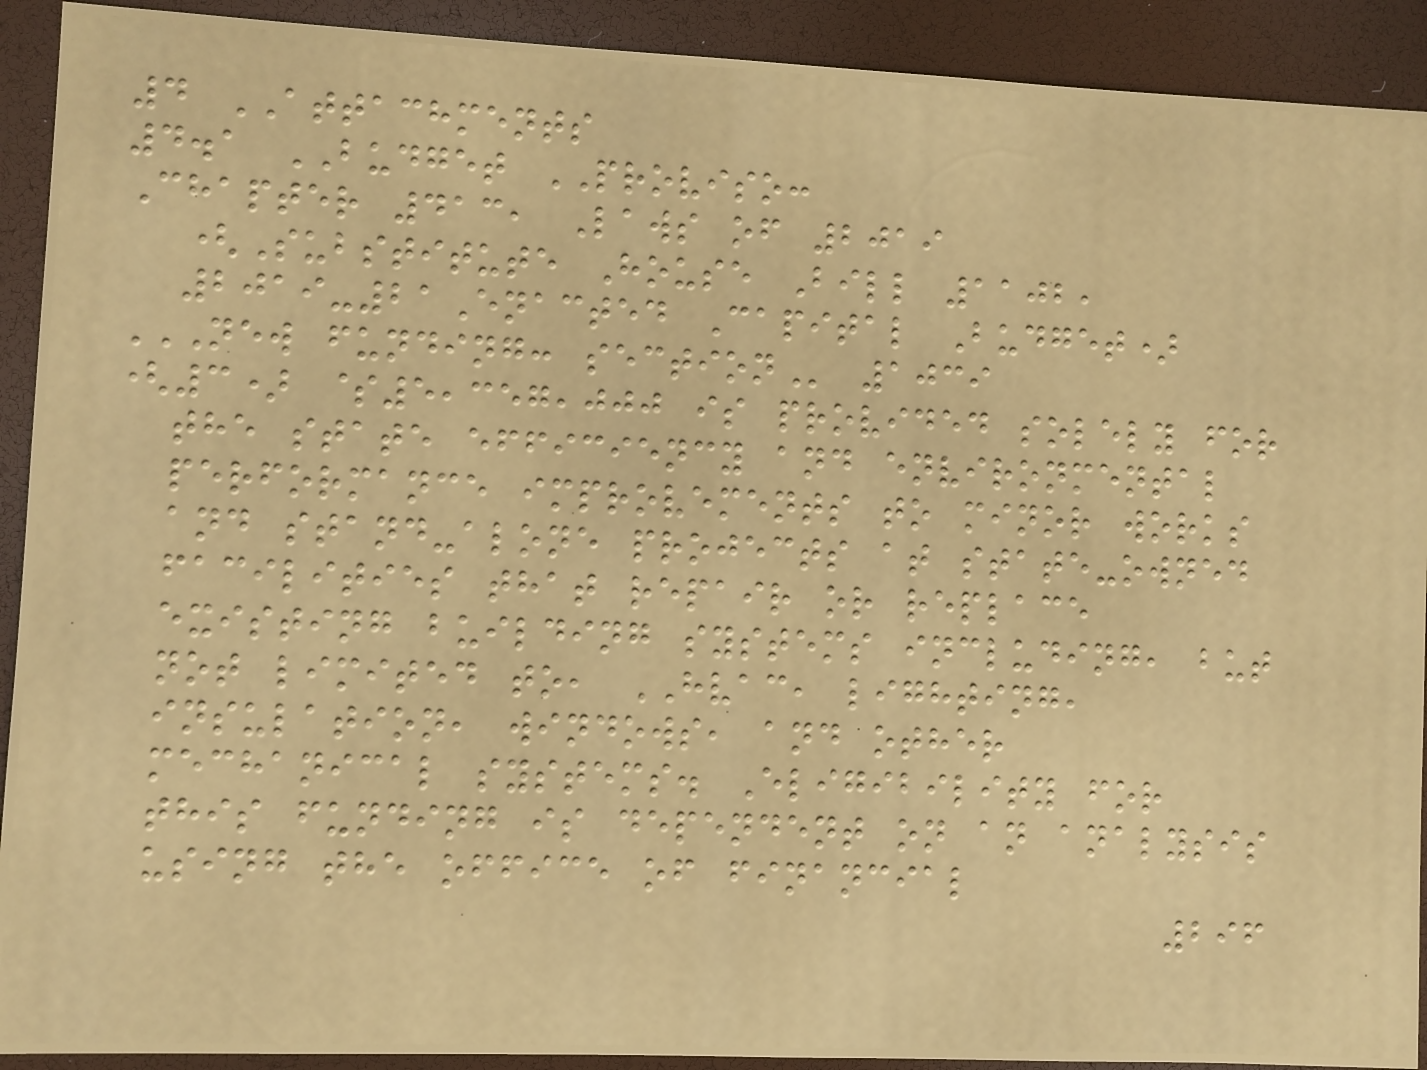4 ATTACHMENTS
4.1 BUDGET PROVISO:
Chapter 413, Laws of 2019
(Substitute House Bill 1102,
2019-21Enacted Capital Budget)
NEW FUNDING: SECTION 1039
(3) $5,357,000 is provided solely for
the state efficiency and environmental
performance improvements to minor works
and stand-alone projects at state-owned
facilities that repair or replace
existing building systems including, but
not limited to, HVAC, lighting,
insulation, windows, and other
mechanical systems. Eligibility for
this funding is dependent on an analysis
using the office of financial
296
